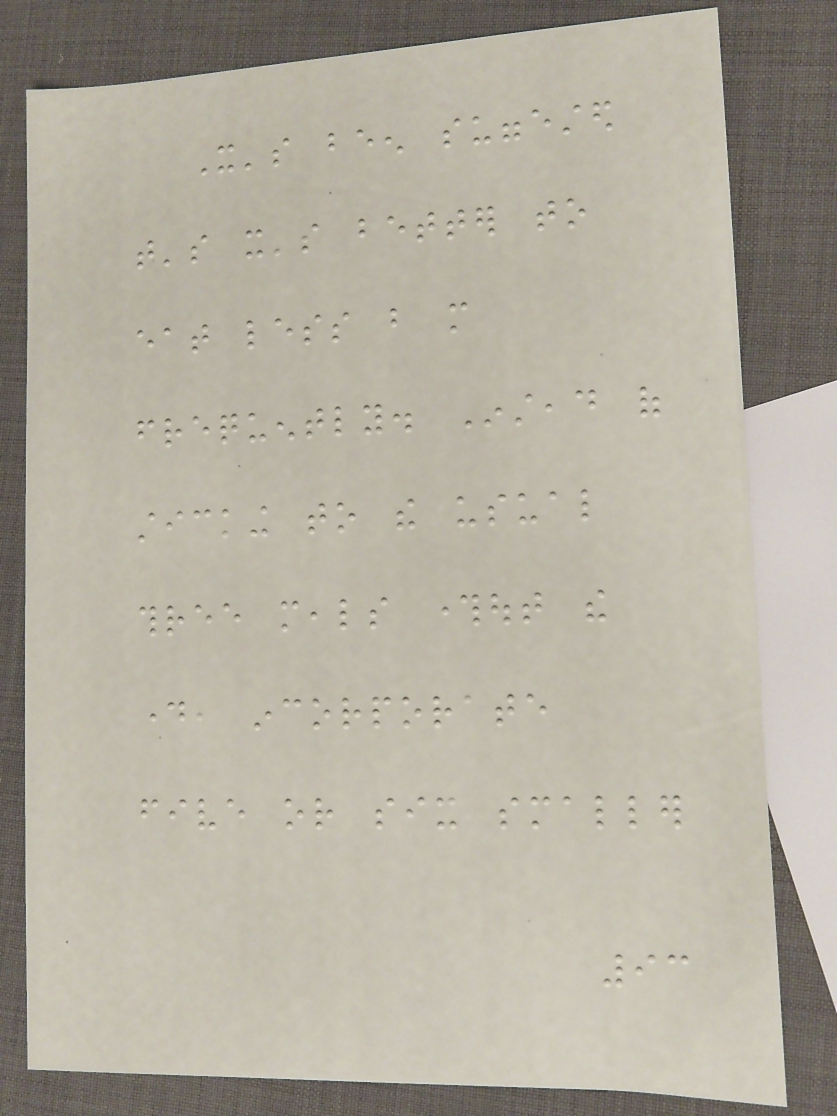It's been suggested
that's it's better to
eat less but more
frequently. Instead of
sticking to the usual
three meals throughout the
day, incorporate
five or six smaller
93
